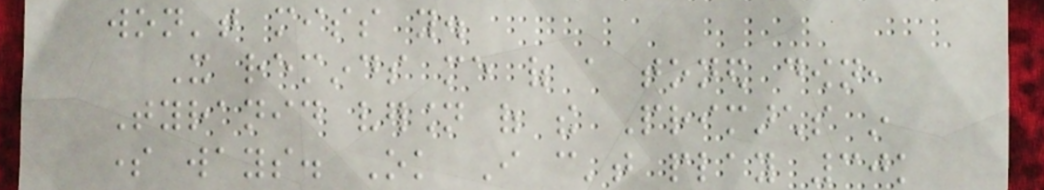won't miss you.
It reminds me of a toned down,
Tyranid version of the Primarchs in
some ways. Ok I can't play 30k
